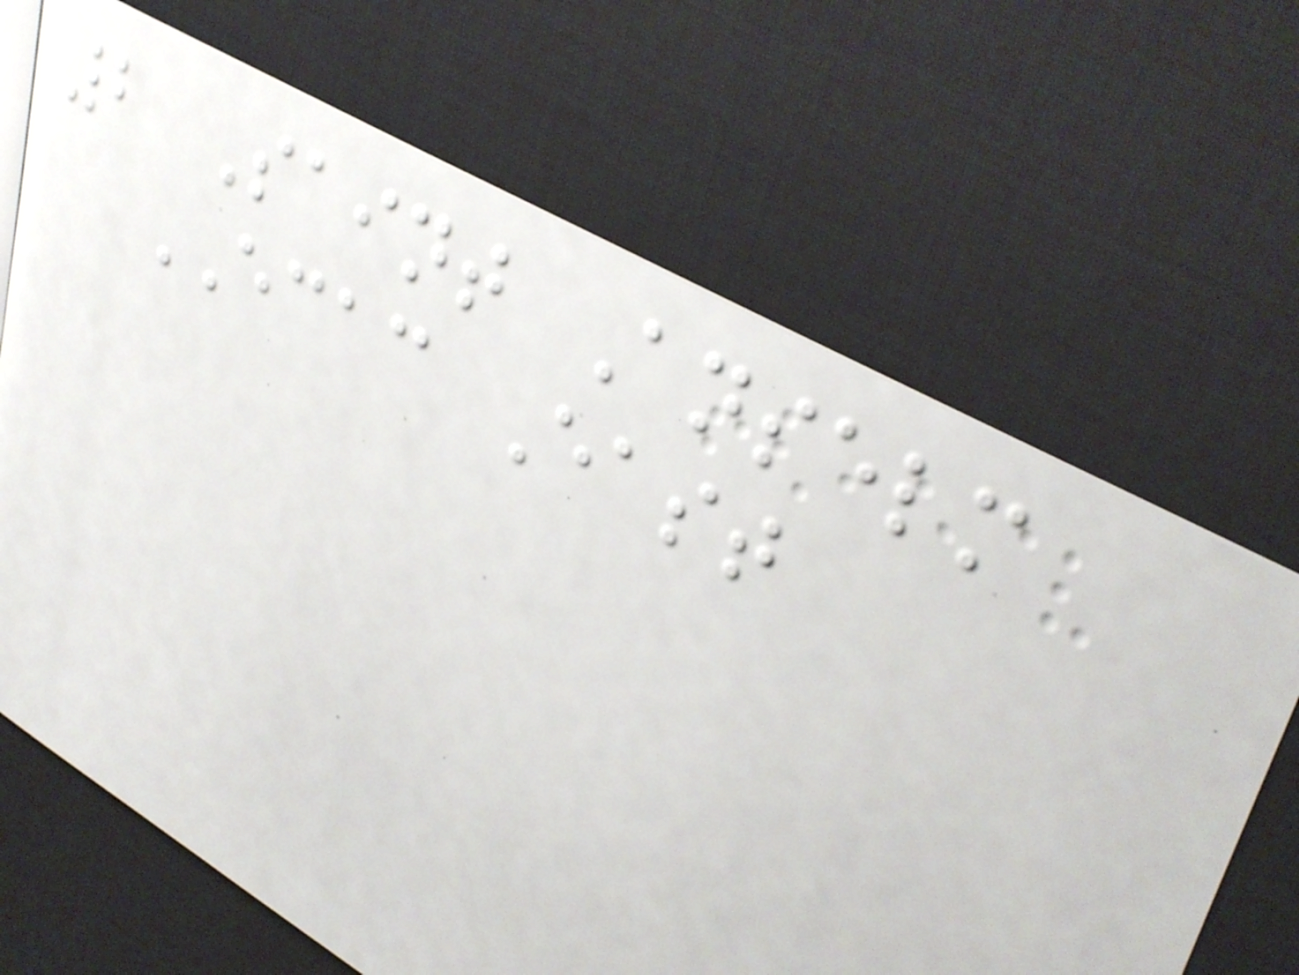2 Saint Anselm
ECAC East
